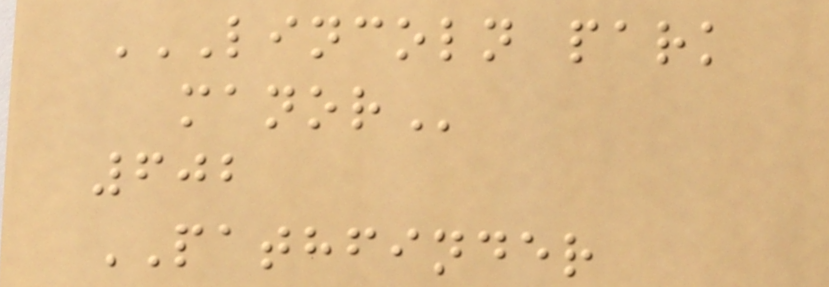LINCOLN PARK
MANOR
602
PATHFINDER
